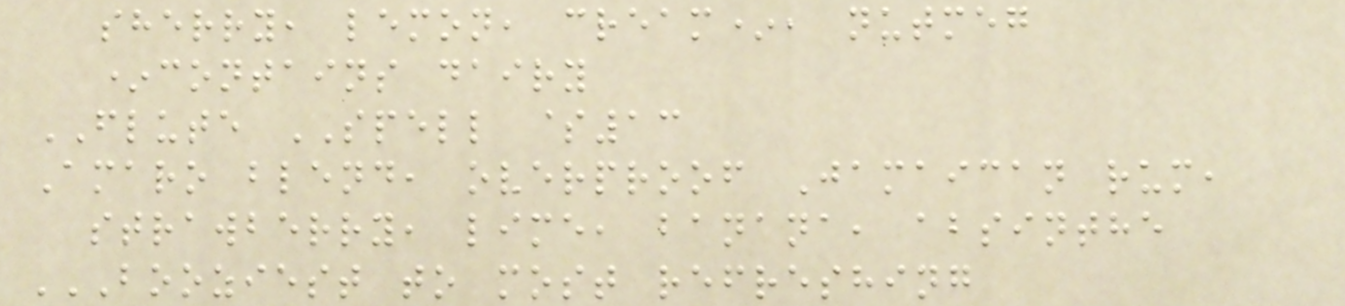sherry, lemon, cream*, nutmeg
*contains dairy
FLUTE SPELL $13
Amaro blend, overproof Jamaican rum,
strawberry, lime, banana, absinthe
BOOZIEST TO MOST REFRESHING
